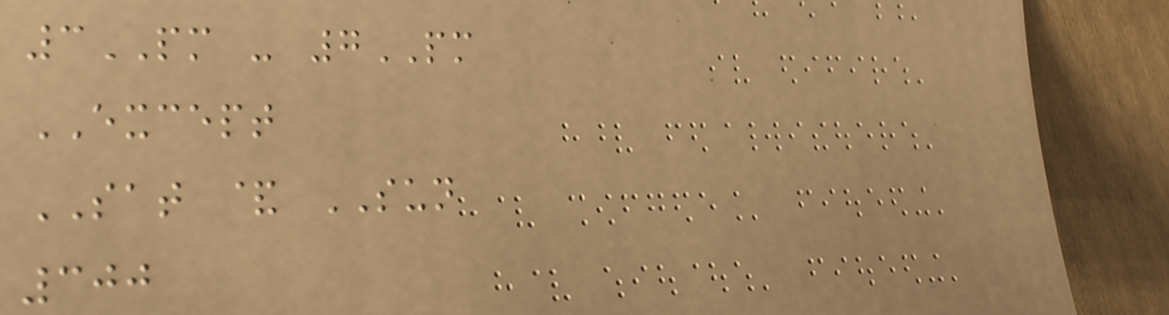3PM - 7PM
EXCEPT
SAT & SUN
300
